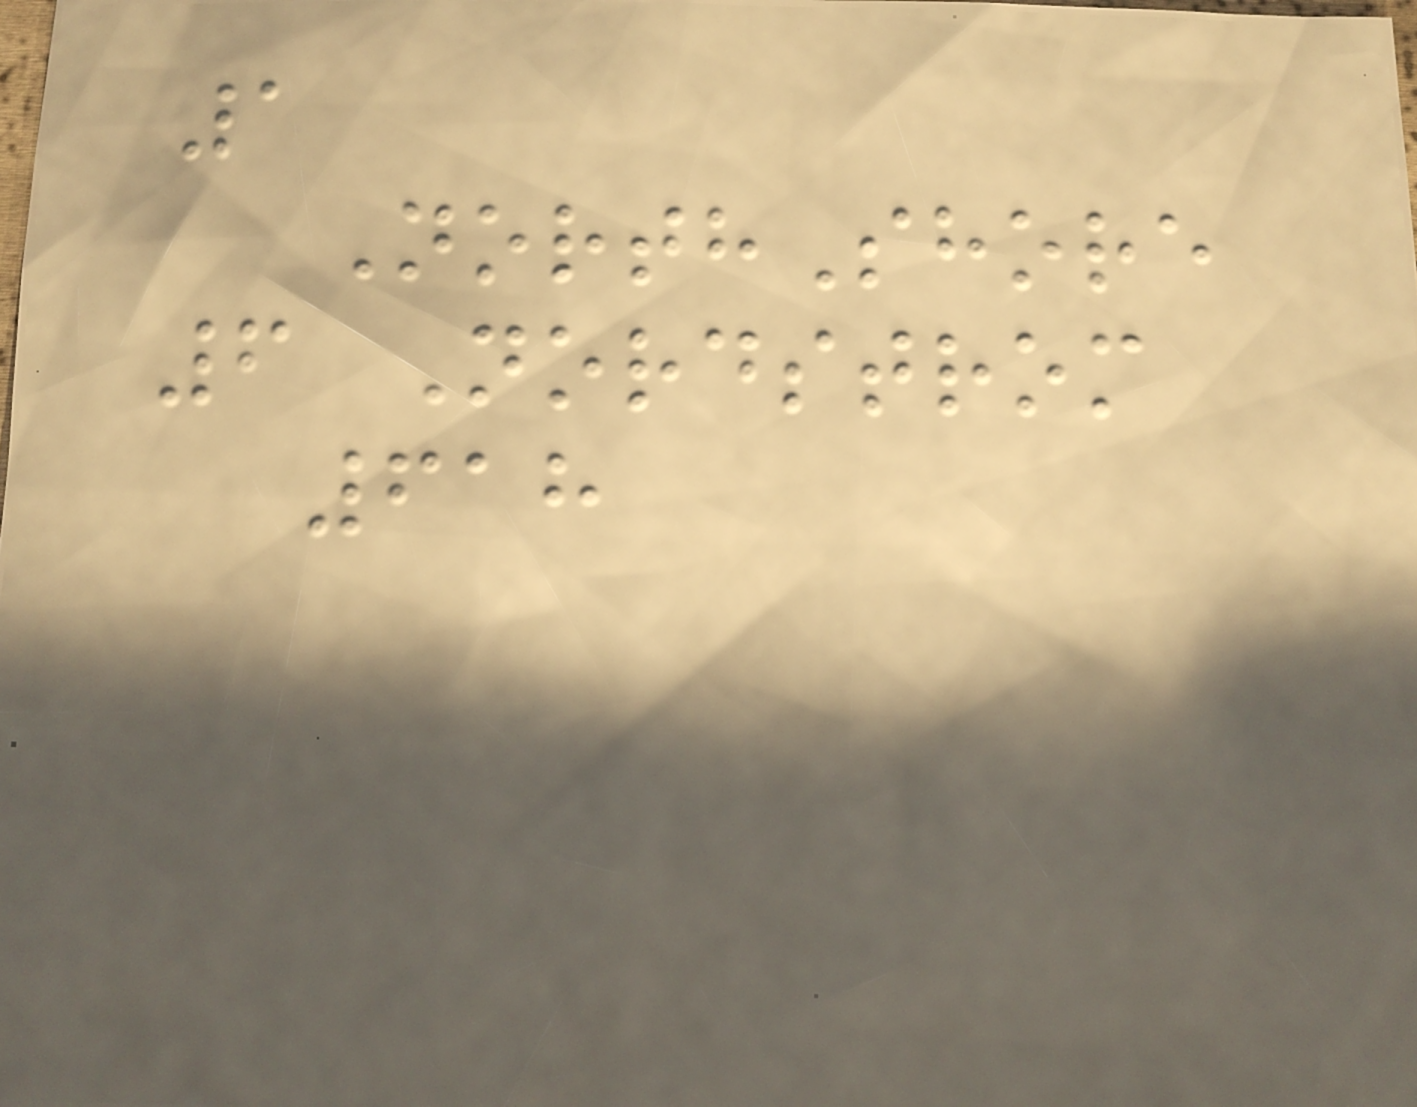1
NorthShore
6 Nordstrom
618
